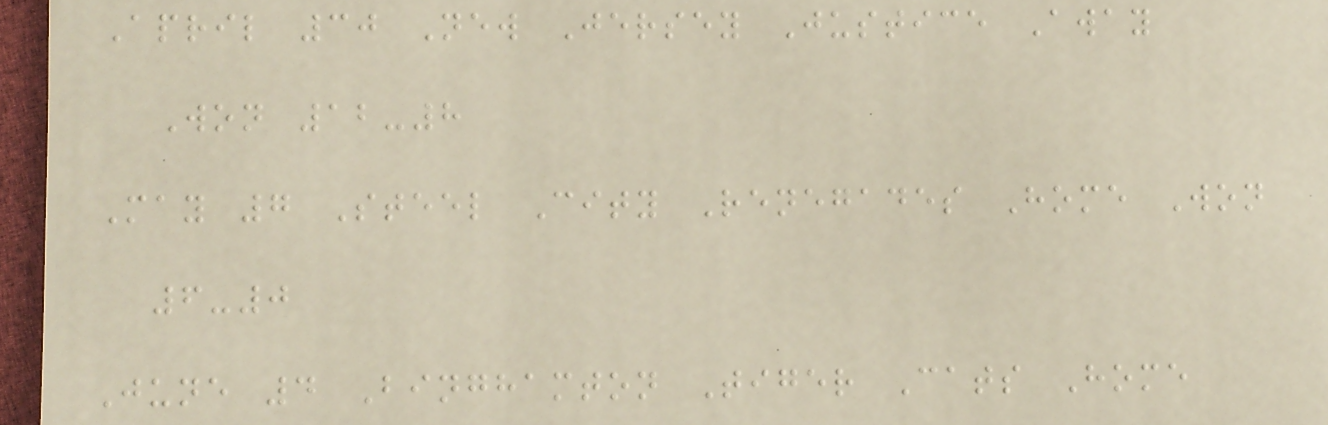April 30 New Jersey Justice Away
Won 12-8
May 7 Steel City Renegades Home Won
6-0
June 4 Binghamton Tiger Cats Home
